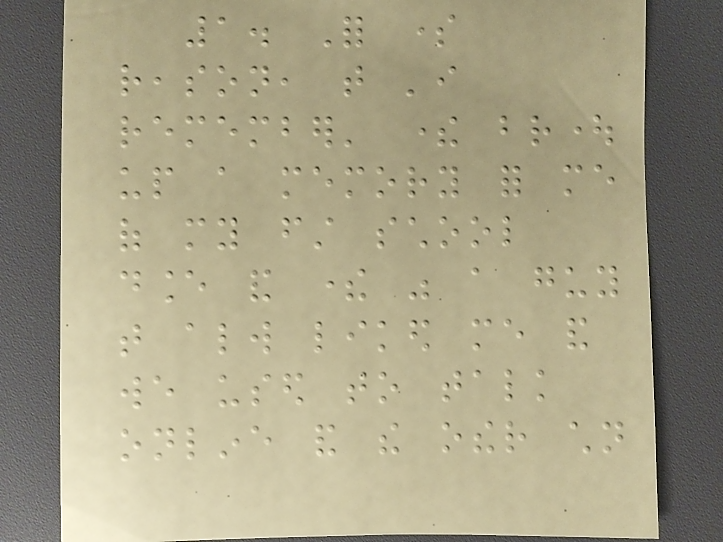1. For some
reason, that 'i
remember' there brought
up a memory for me
of my first school
dance and there was a guy
that always liked me and
we used to talk
online and the other children
